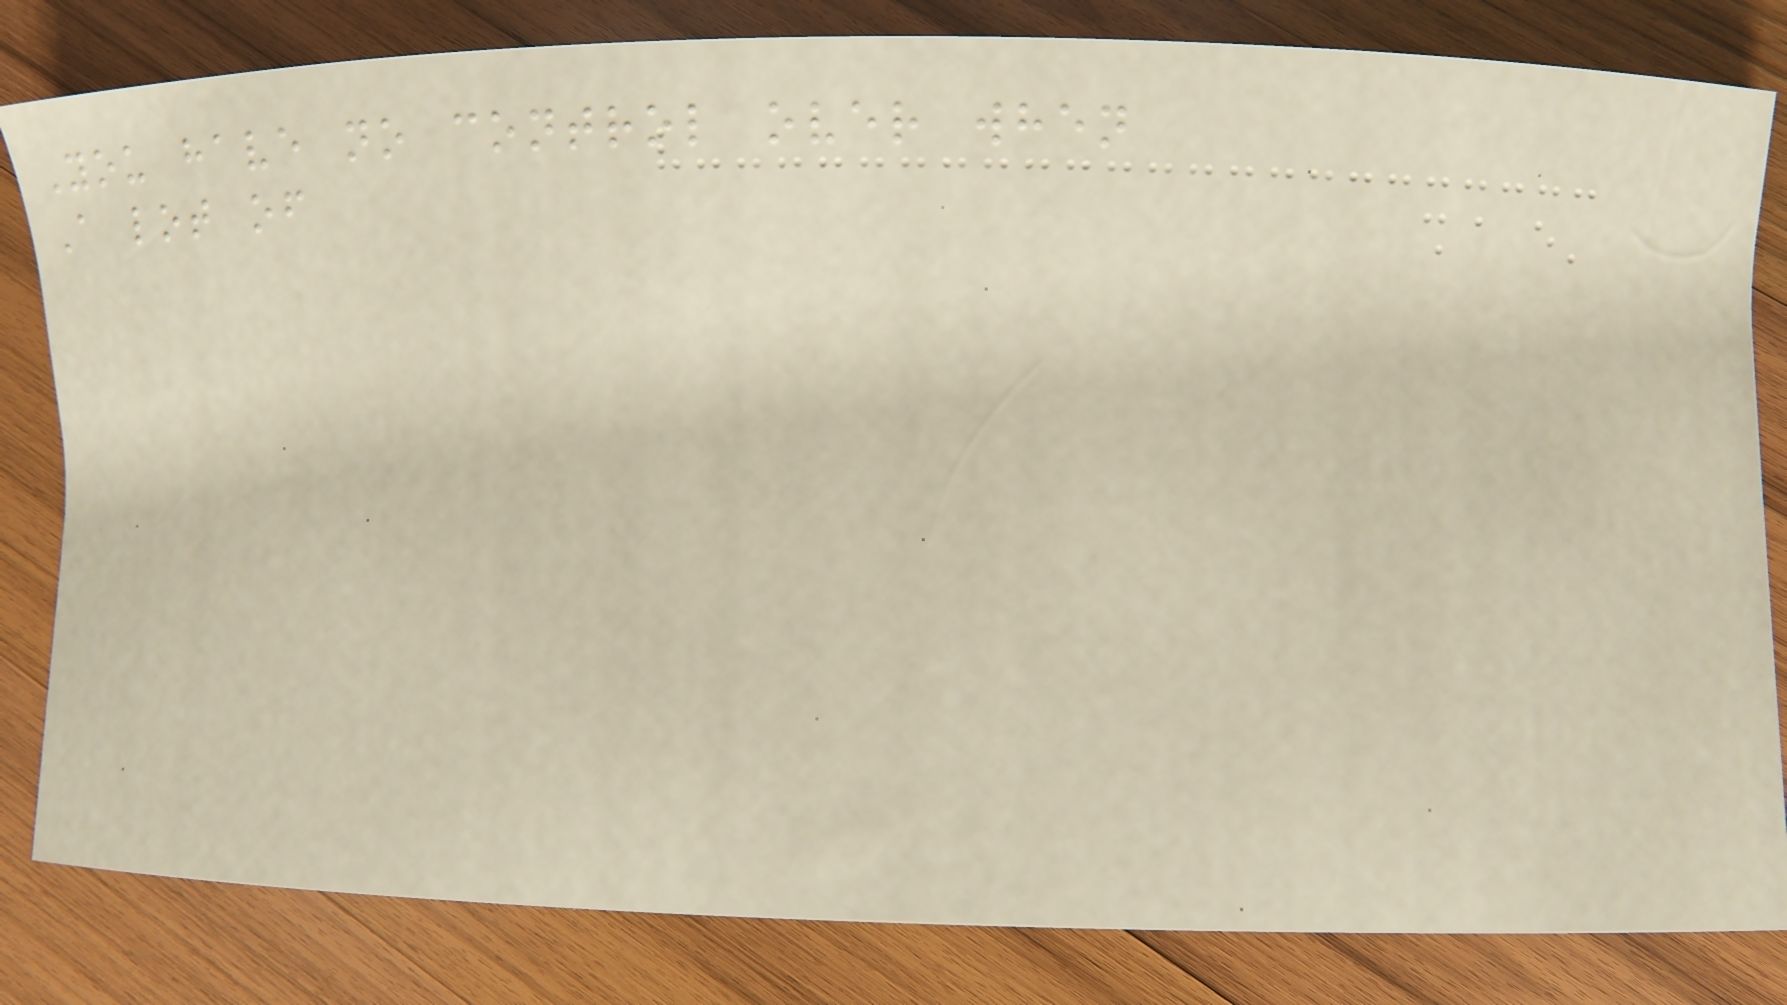You have no control over when
A lot of
